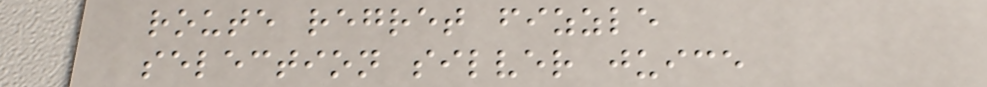route regret fizzle
selection silver juice
